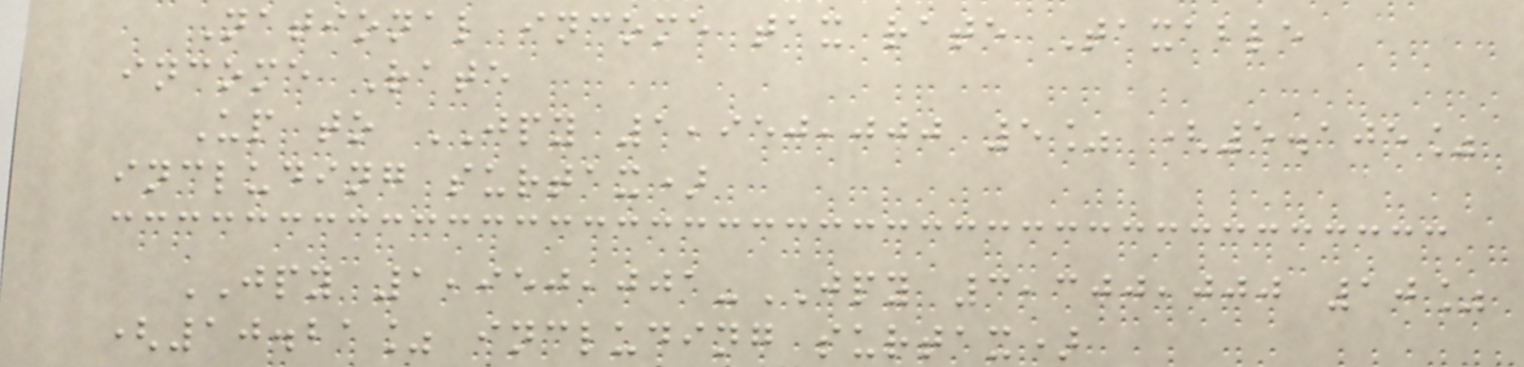National income tax rate Taxable
income Rate
Up to JPY 1,950,000 5% (5.105%
including surtax)
JPY 1,950,001-JPY 3,300,000 10%
(10.21% including surtax)
